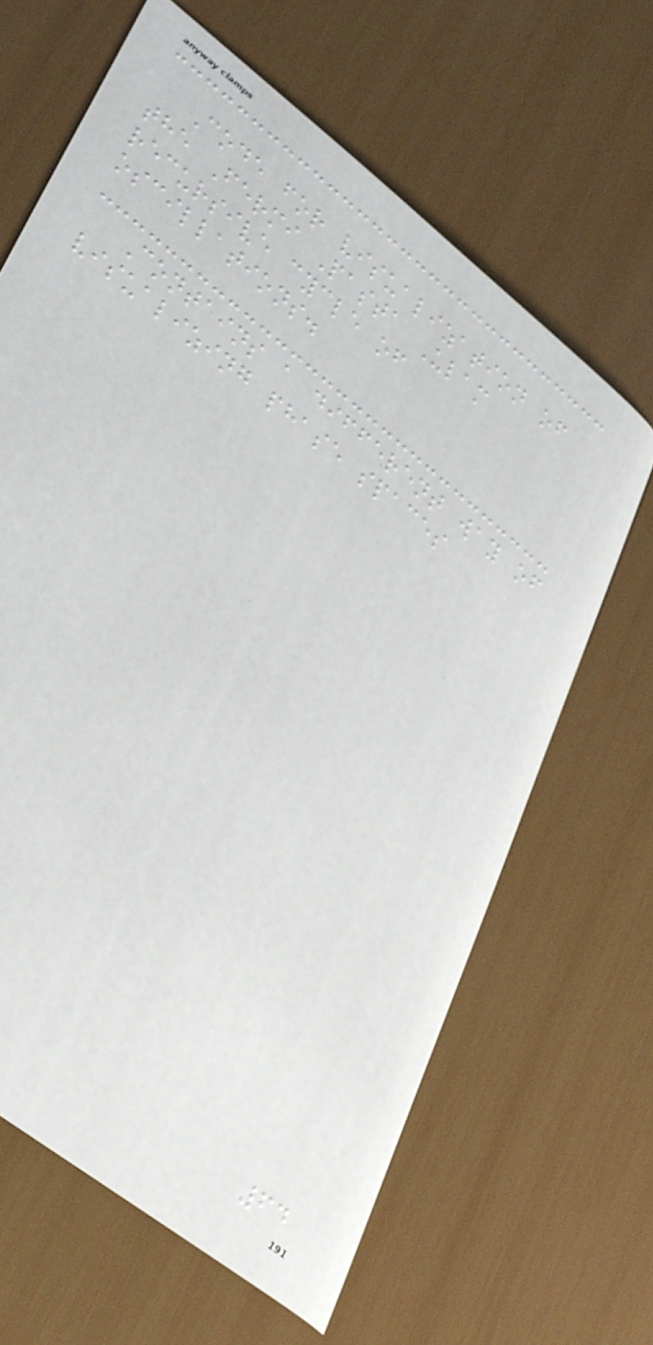Code for visualization of
the Fermi Pasta Ulam
recursive cycle of
oscillations.
Contains a different way of
visualizing phase spaces
64
